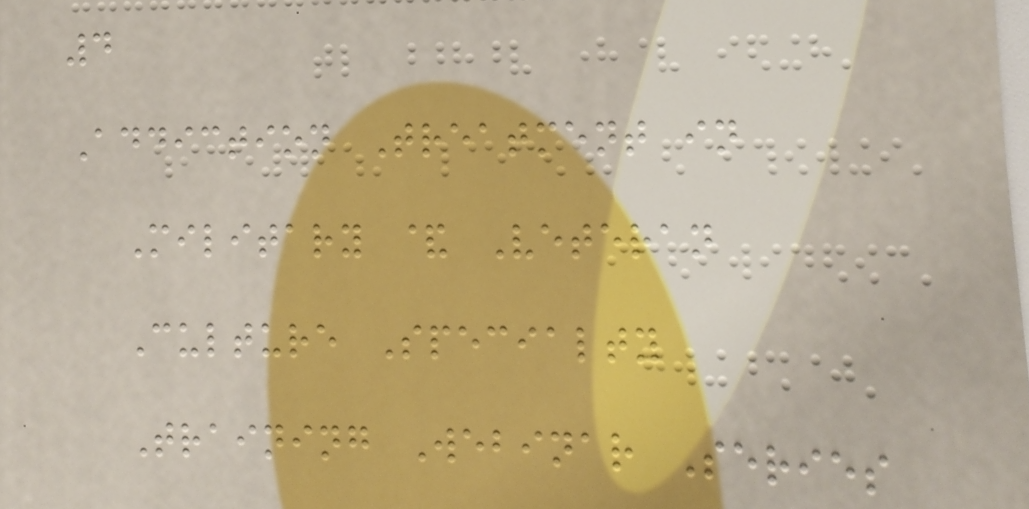4
Addiction Treatment in
Military & Veteran
Culture Specialty
Training Webinar Series
